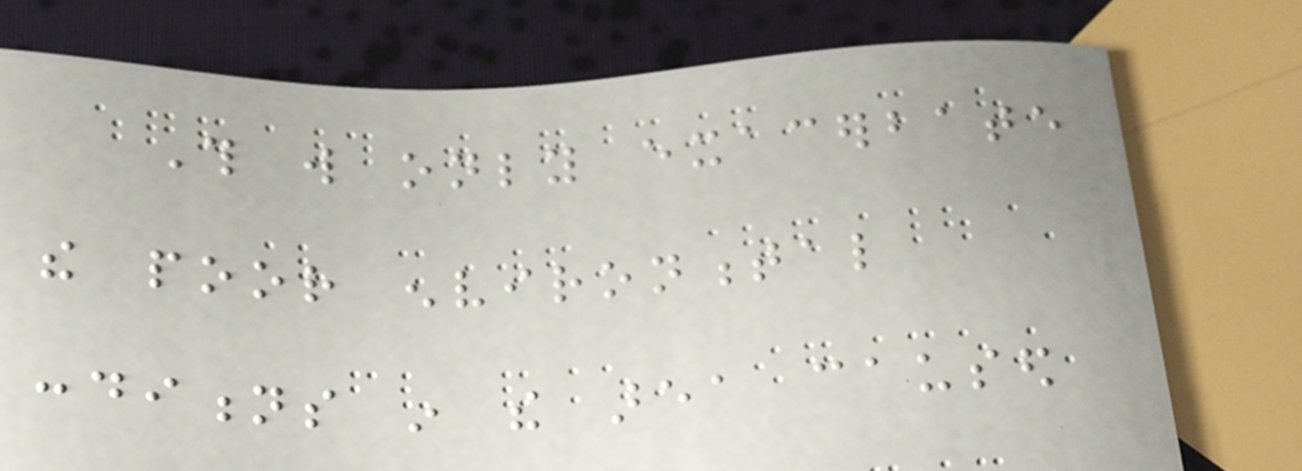This will only exacerbate
the poor environmental
conditions in the area caused
